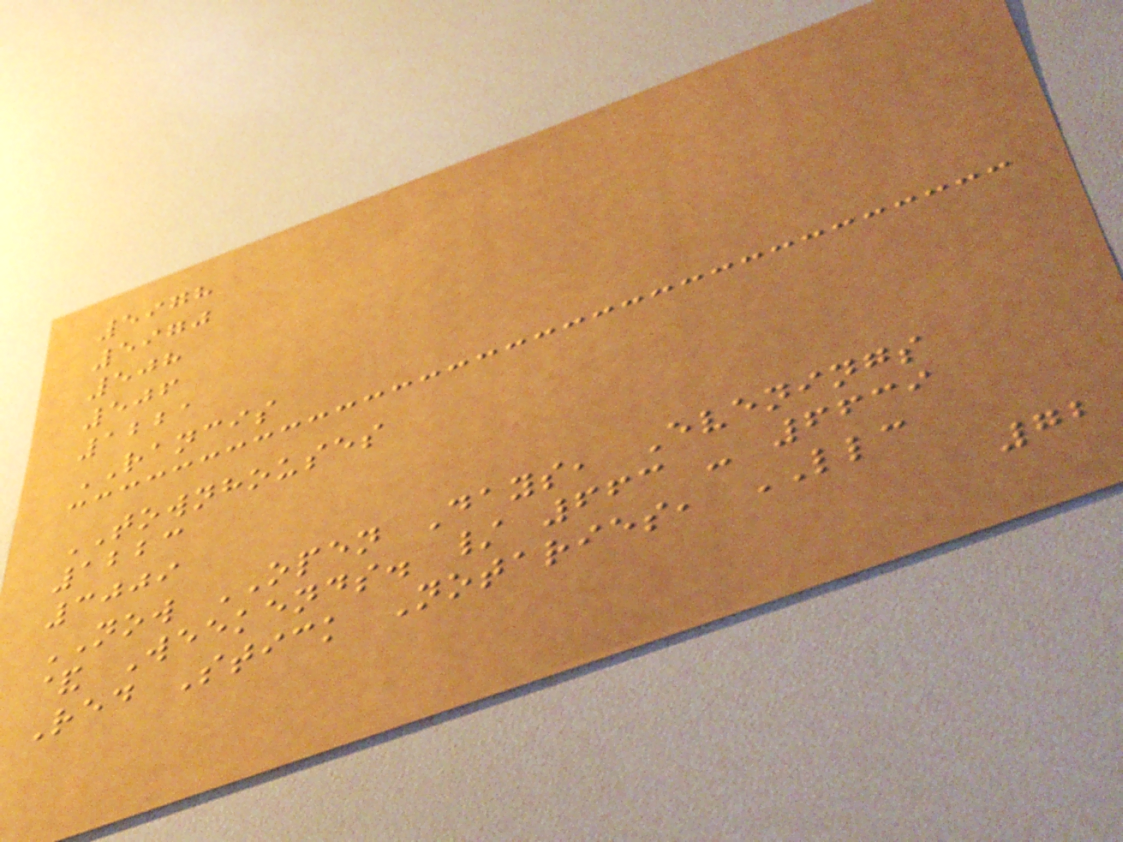5978
5970
508
506
1221
RANCIS
TOWNHOUSES
1223
3009
NOW OPEN Days, Evenings
& Weekends. / 663 - 6639
Red Stick Notaries, LLC
72
